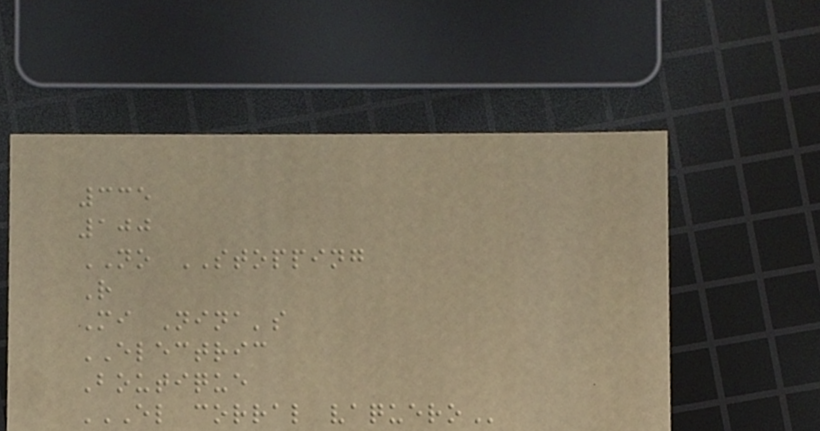335
100
NO STOPPING
R
Mi Nina's
ELECTRIC
Boutique
EL CORRAL VAQUERO
